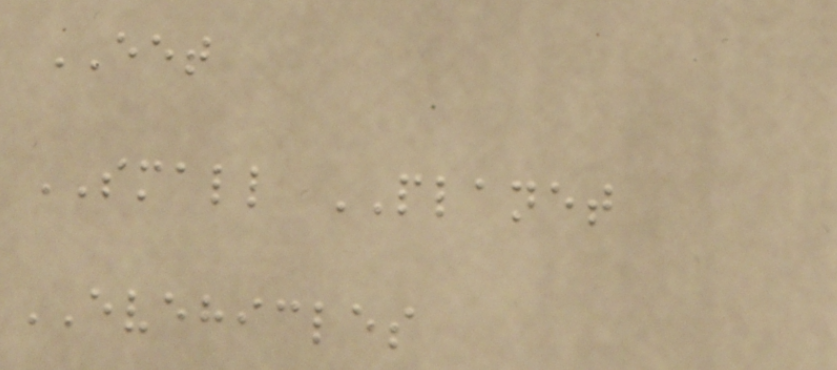EET
SMALL PLANET
EVEHICLES
